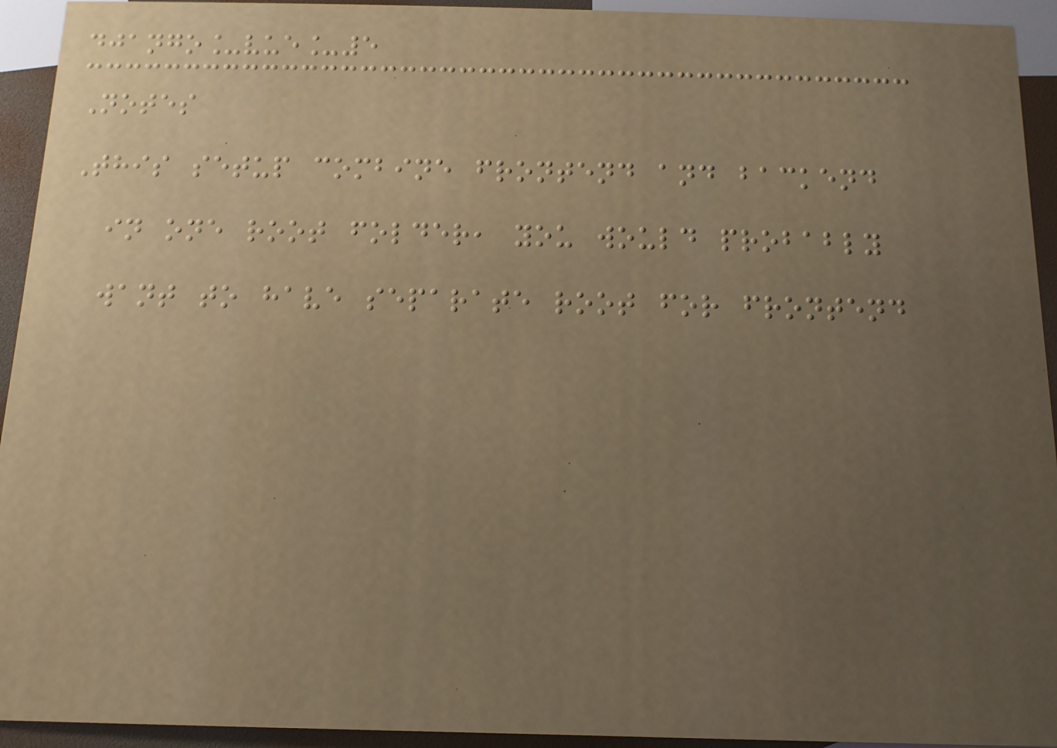django_vue_5
Notes
This setup combine frontend and backend
in one root folder, you would probably
want to have separate root for frontend
